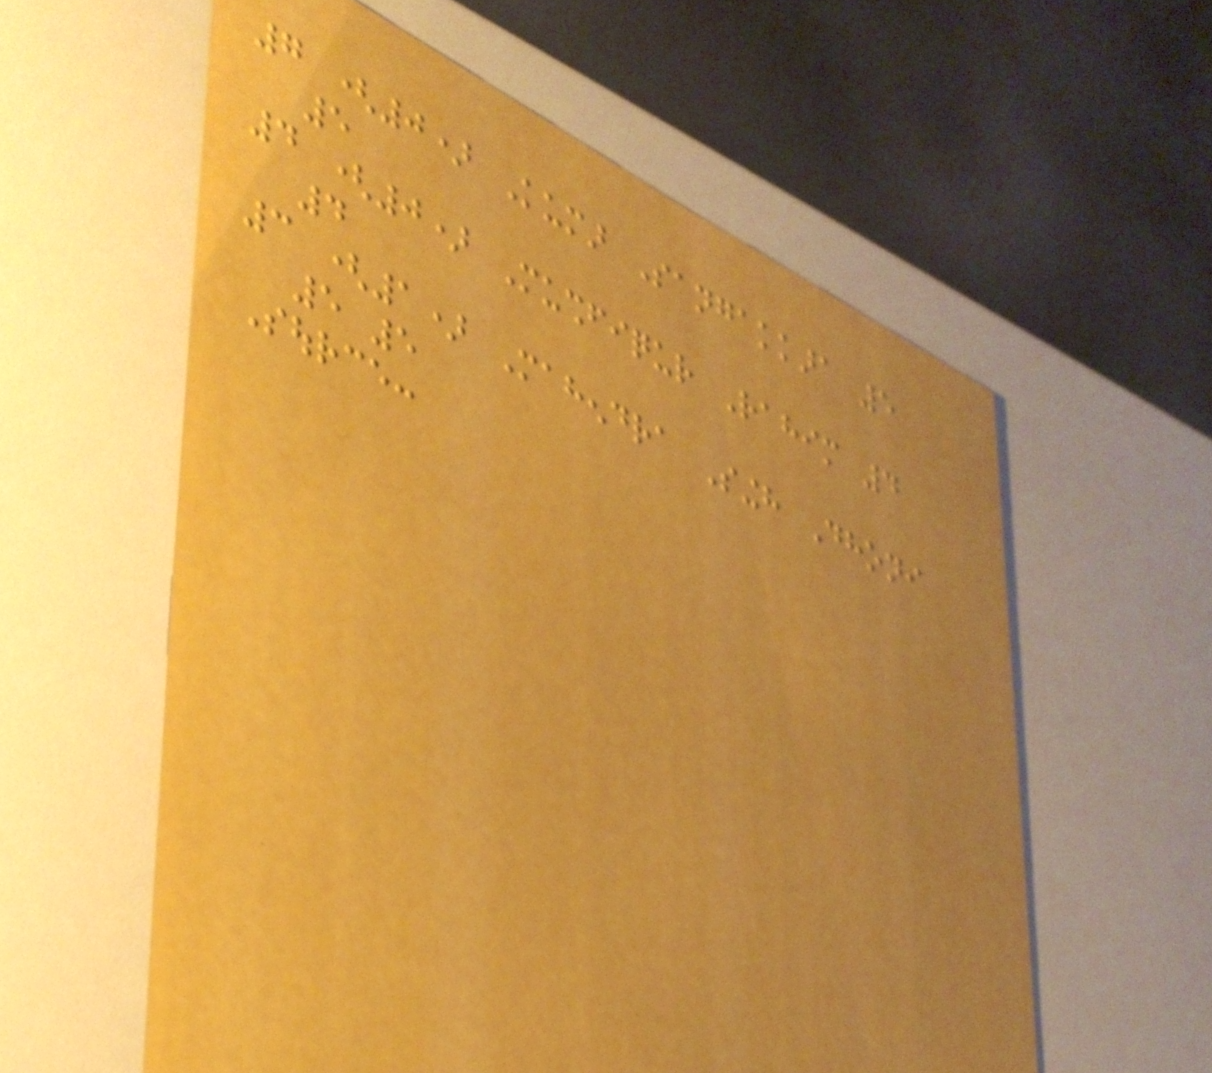7 (0) Kumar Sangakkara 5
5
4 (0) Mushfiqur Rahim 4
4
3 (1) Mahendra Singh Dhoni
5 5
Source:
